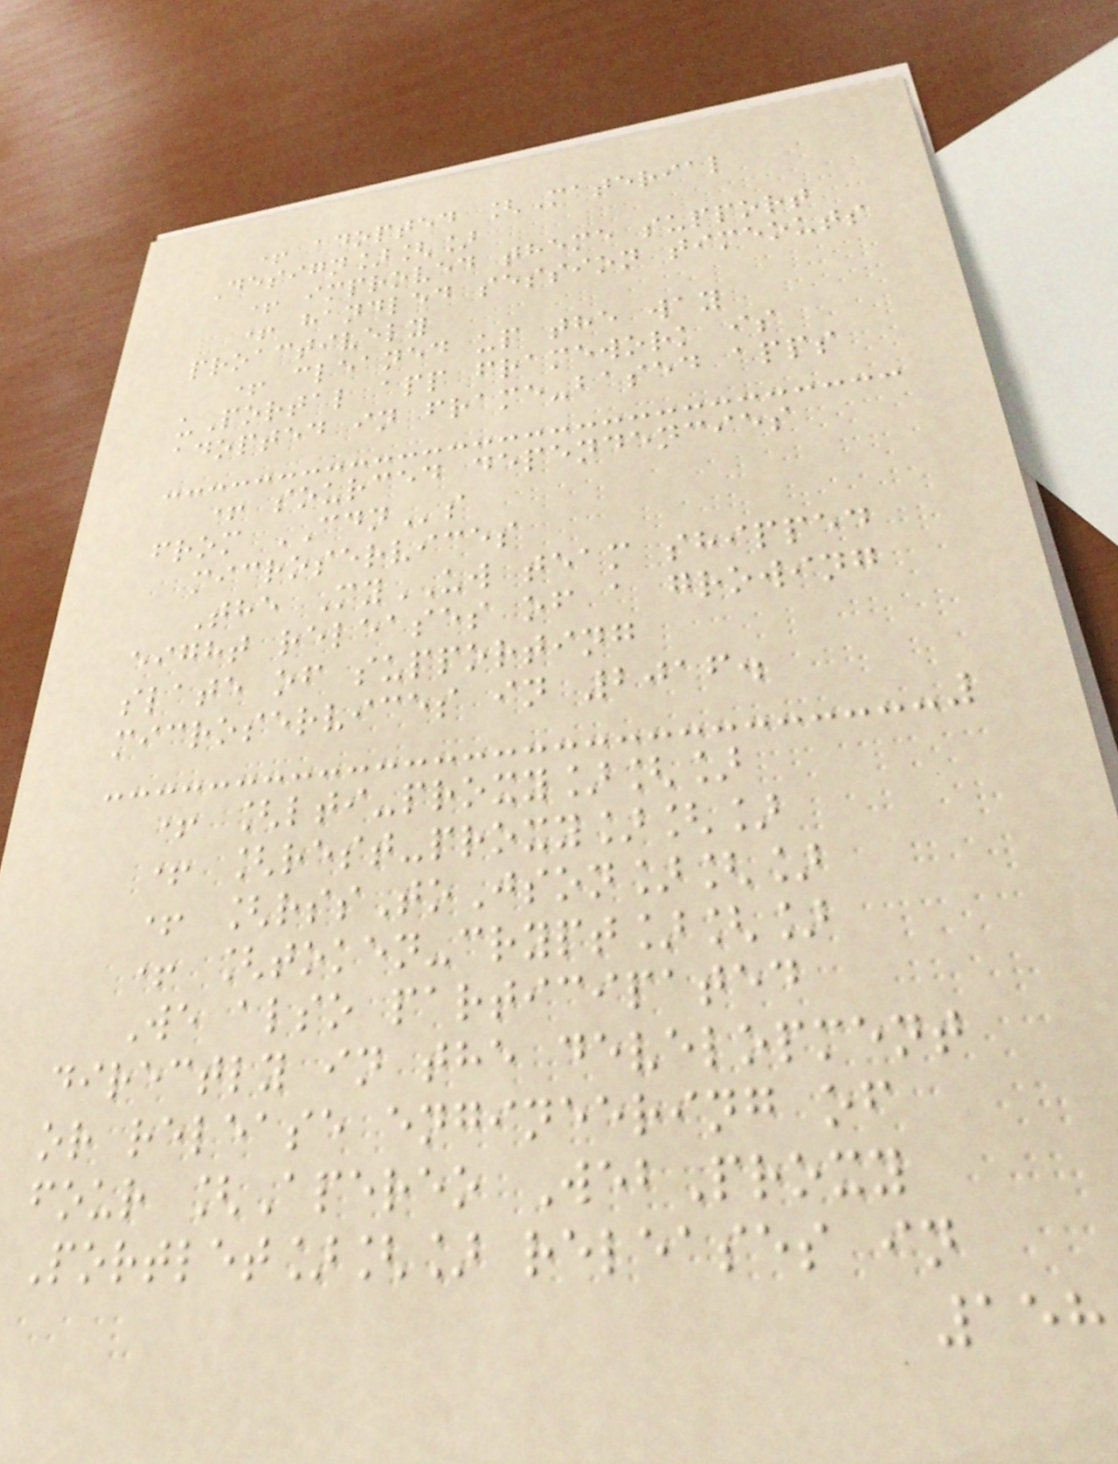+ adopted [Material
Design][]
+ improved theme support
+ handled session timeouts
proactively
+ cleaned up the way
uPortal app framework is
adopted in frame-based apps
+ sourced dependencies
from CDNs
microservices
The MyUW team shipped
eight releases of a growing
slate of supporting
microservices in 2016.
+ [lti-proxy][]
+ [rest-proxy][]
+ [rssToJson][]
+ [token-crypt][]
We also participated
directly in the development
or release engineering of
four [Apereo WebProxy
Portlet][] releases in
158
